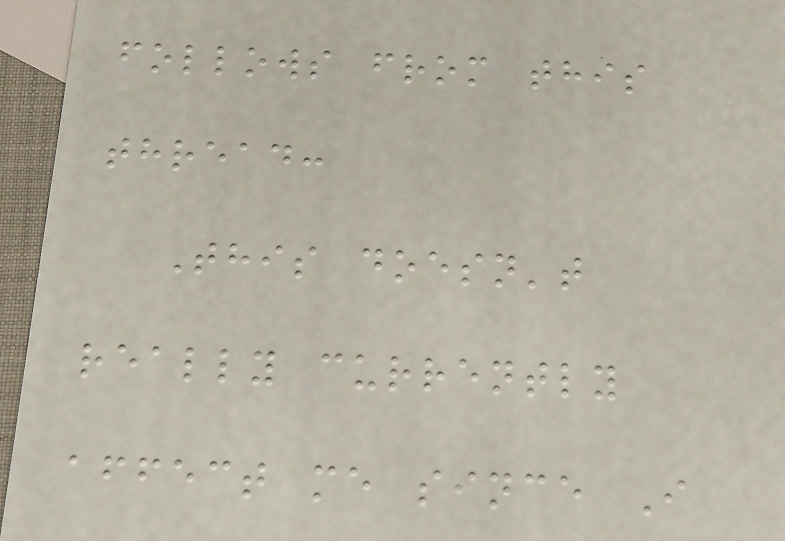follows from this
thread:
This doesn't
really currently
affect me since I
